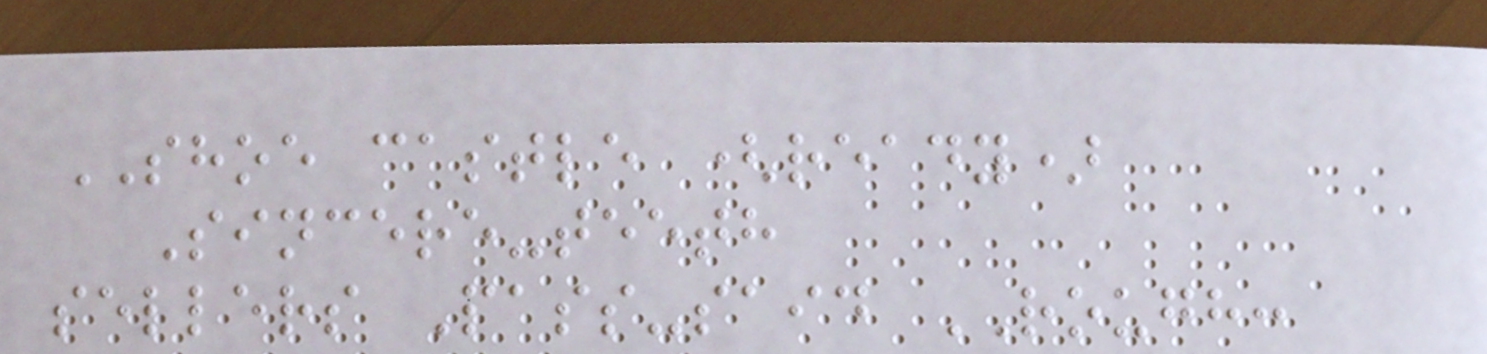SHOE castle (ready)
Sincere-teeth
sellers Pass-said ROUGH:
